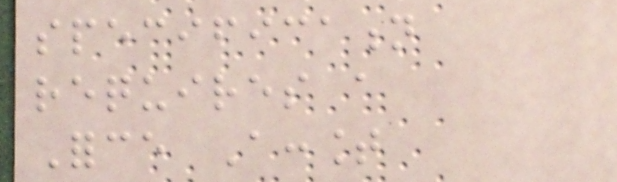specification
requires a
Force Account
